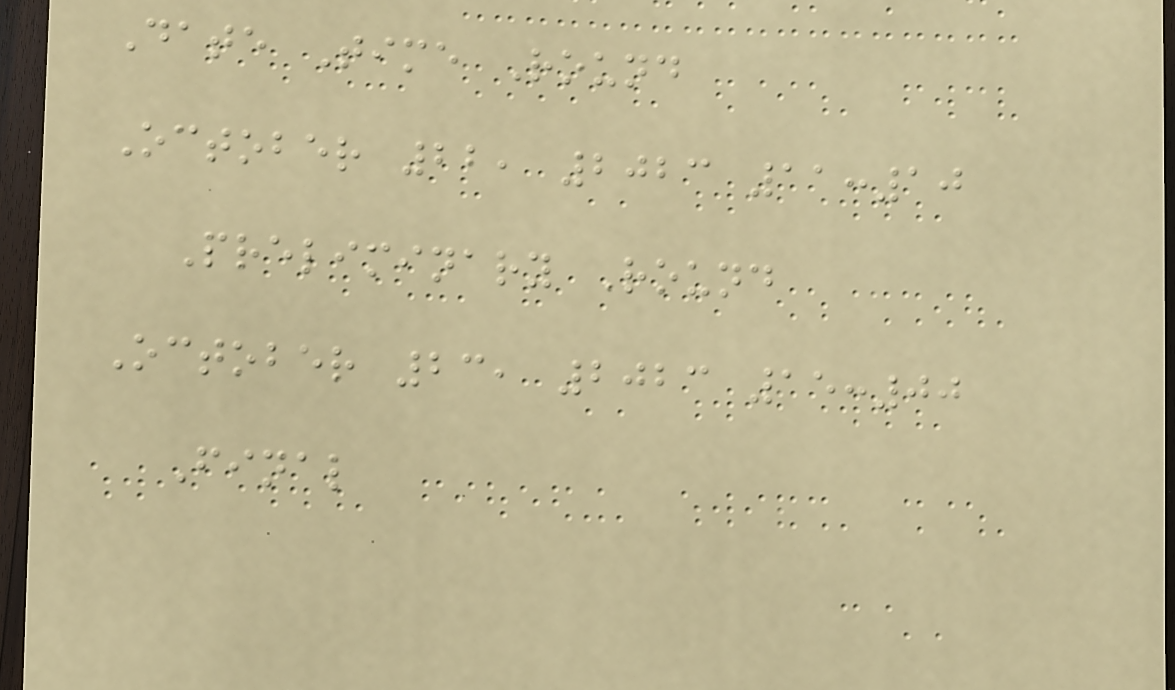Date Time Round
October 22, 2023 11:10
Preliminary Round
October 23, 2023 15:00
Final
